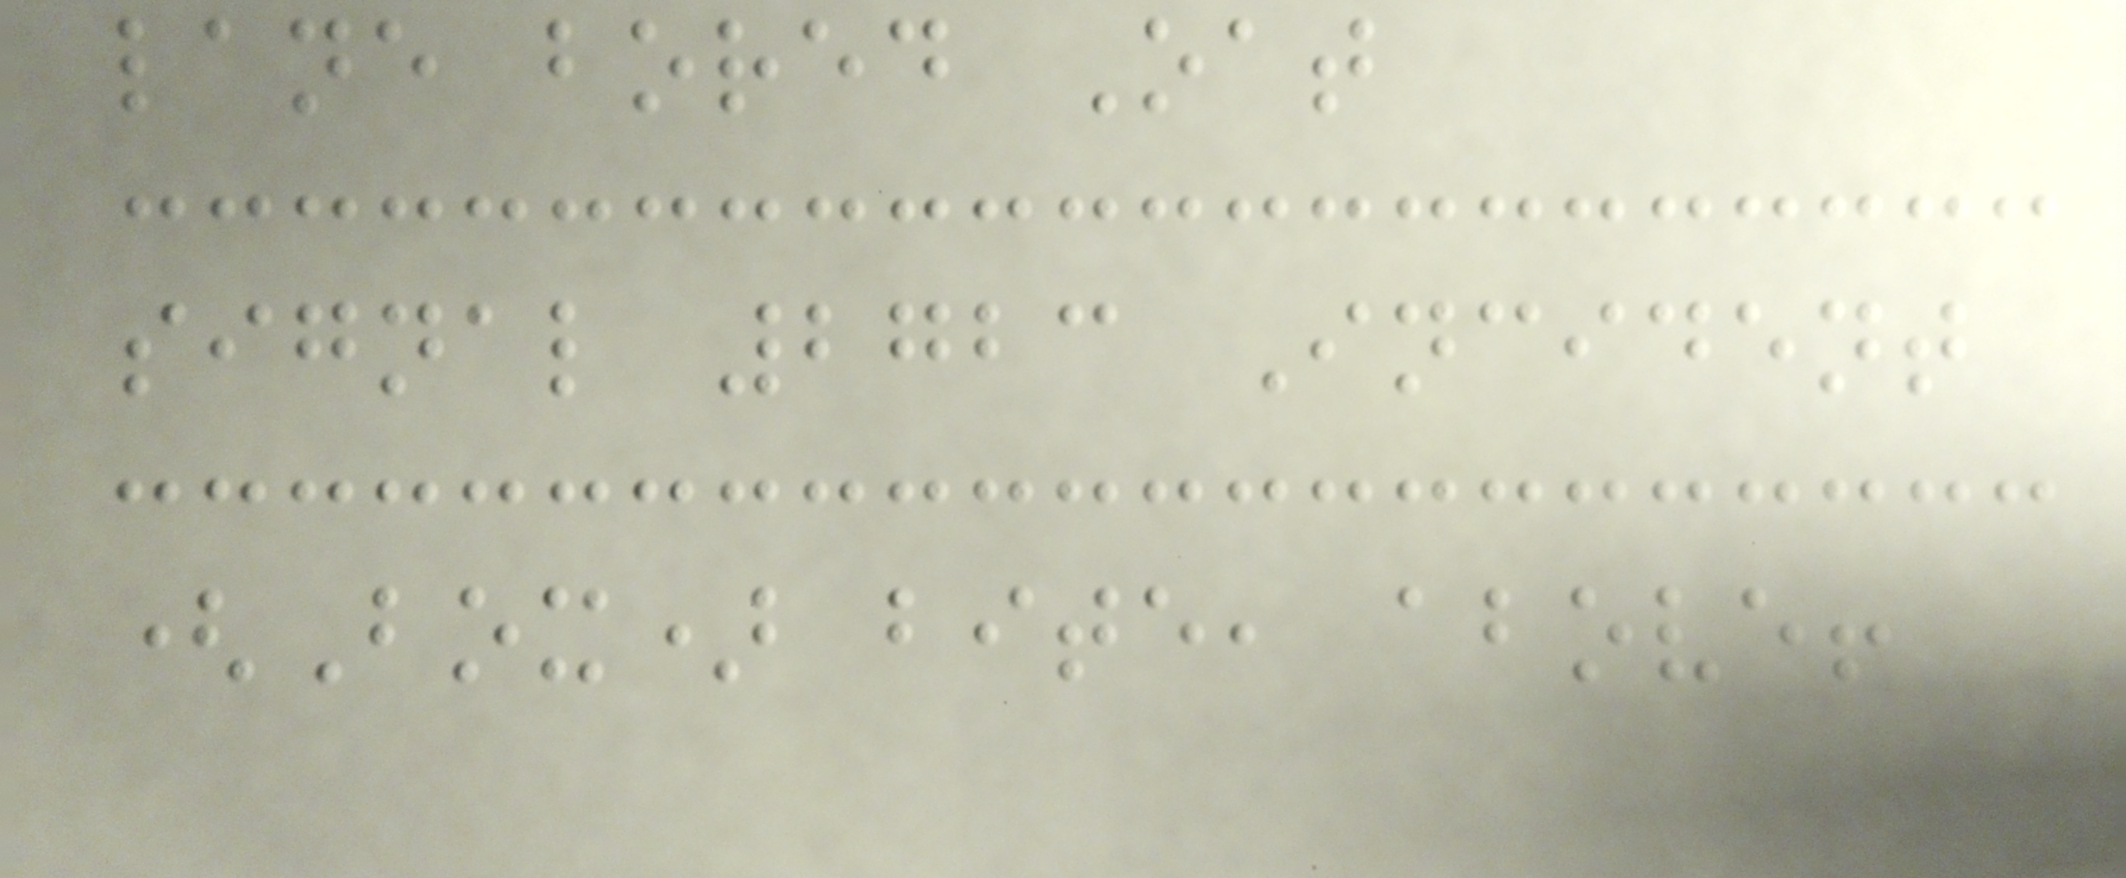lane bored Oat
signal 2723 Incident
(Box) bite, above!
